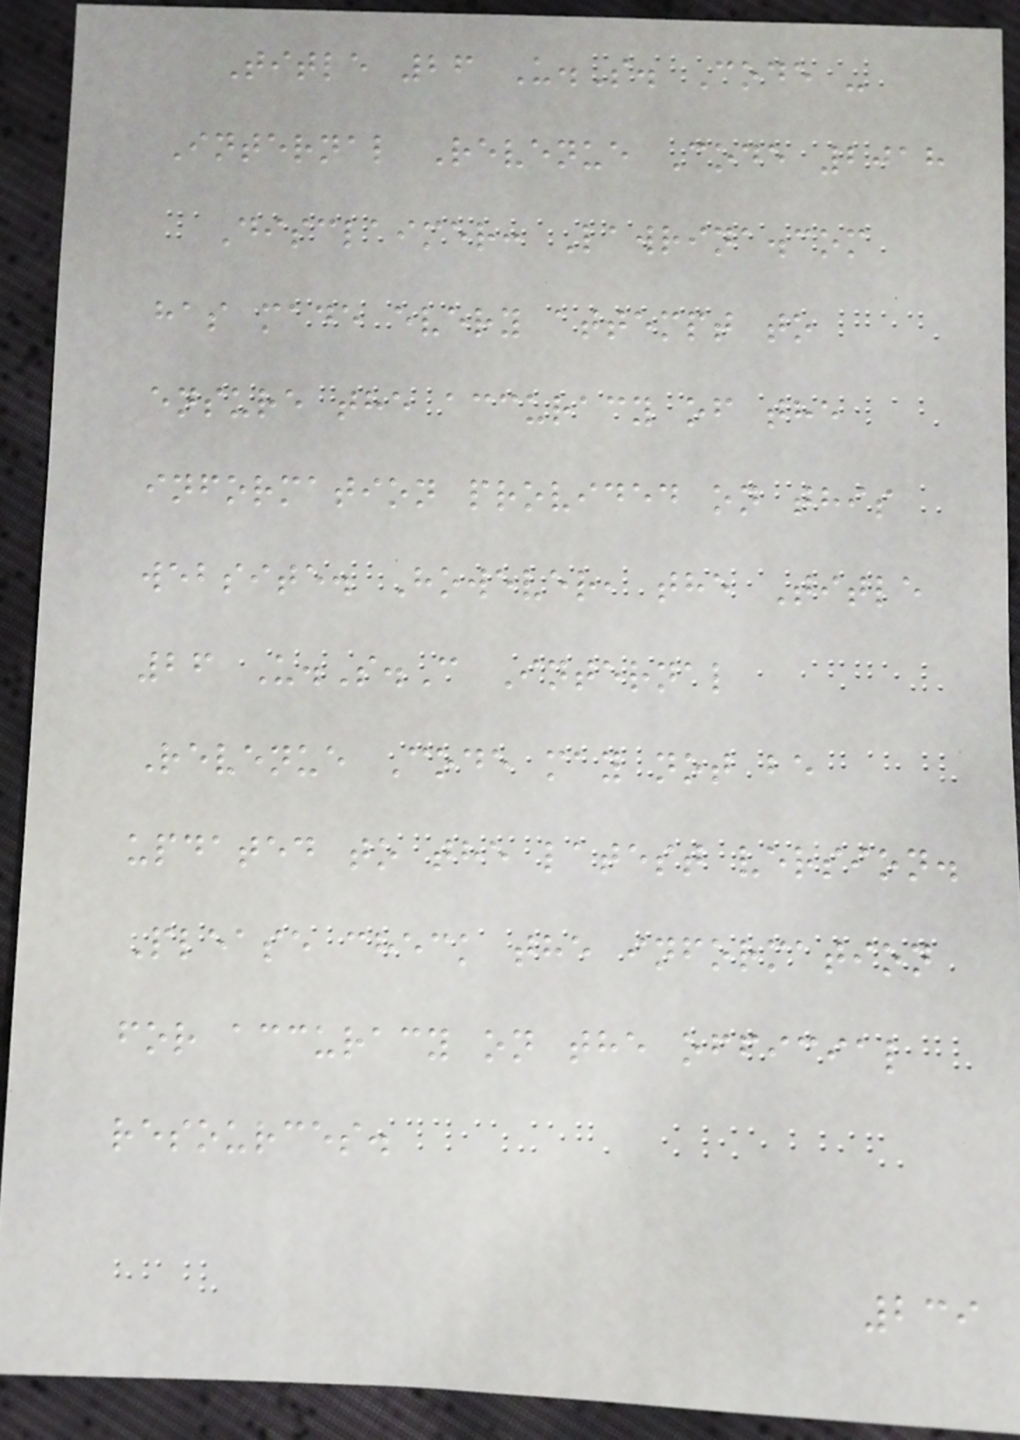Title 26 U.S. Code -
Internal Revenue Code 2018
Disclaimer: Lawrina.com
has made every attempt to
ensure the accuracy of the
information provided on this
website. However, the Title
26 U.S.C Internal
Revenue Code may not be
updated to the latest version.
Please check the information
for accuracy on the official
resources.
239
